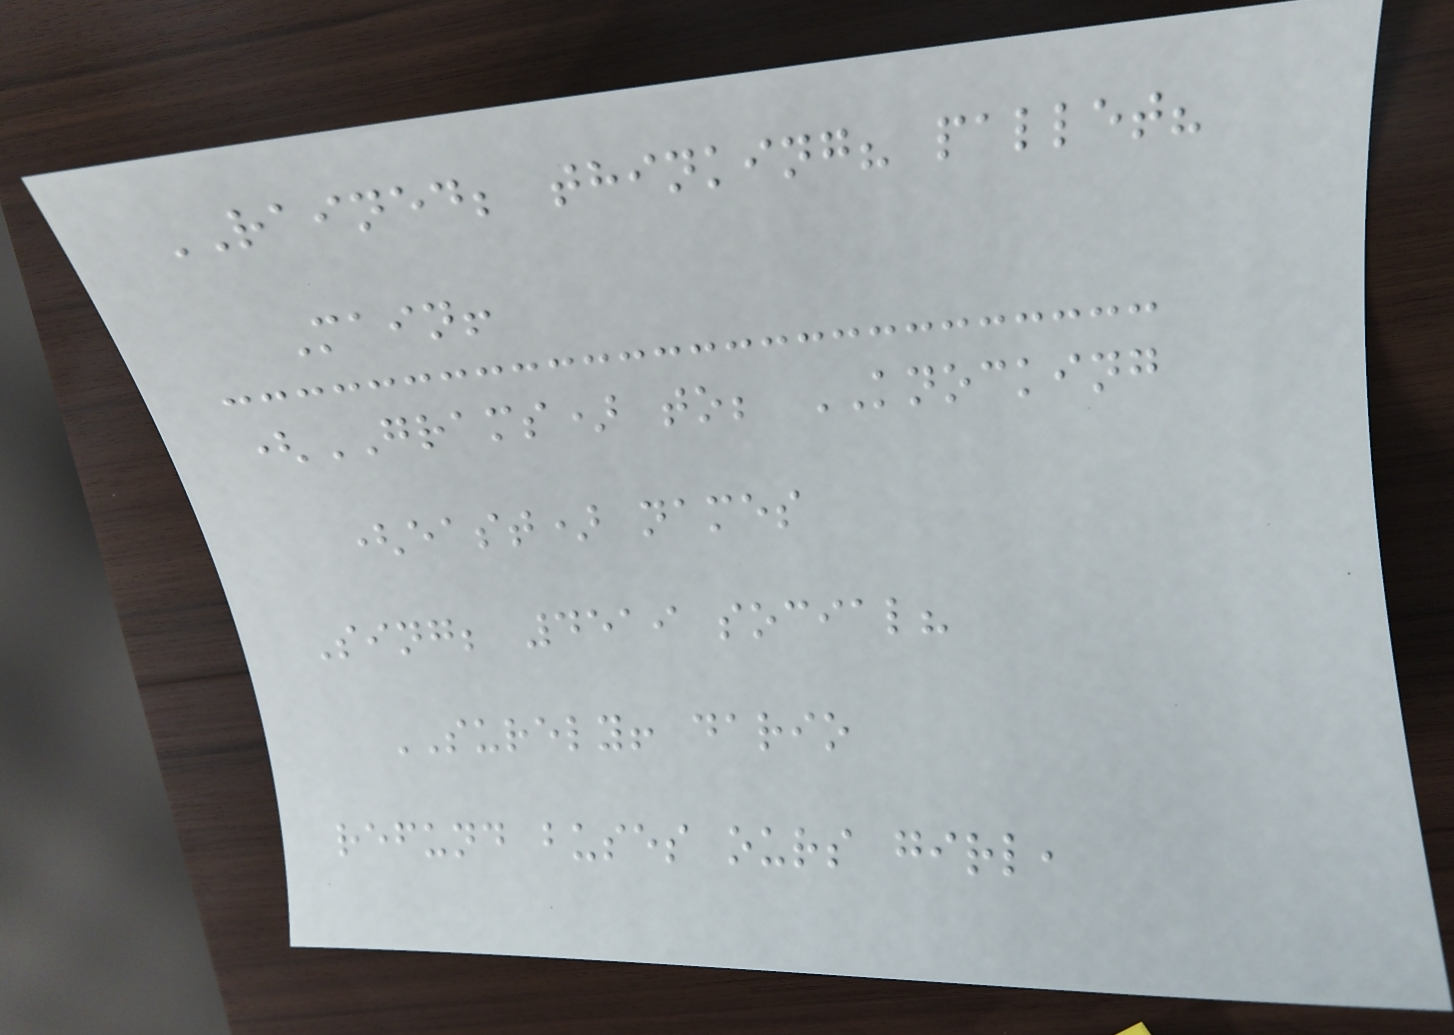RAINED; thinking? pallet?
Main!
(GRAMS) to; KNOCKING
(east) names
Sing; 4519 social?
SURELY! dario
refund buses ours girl,
